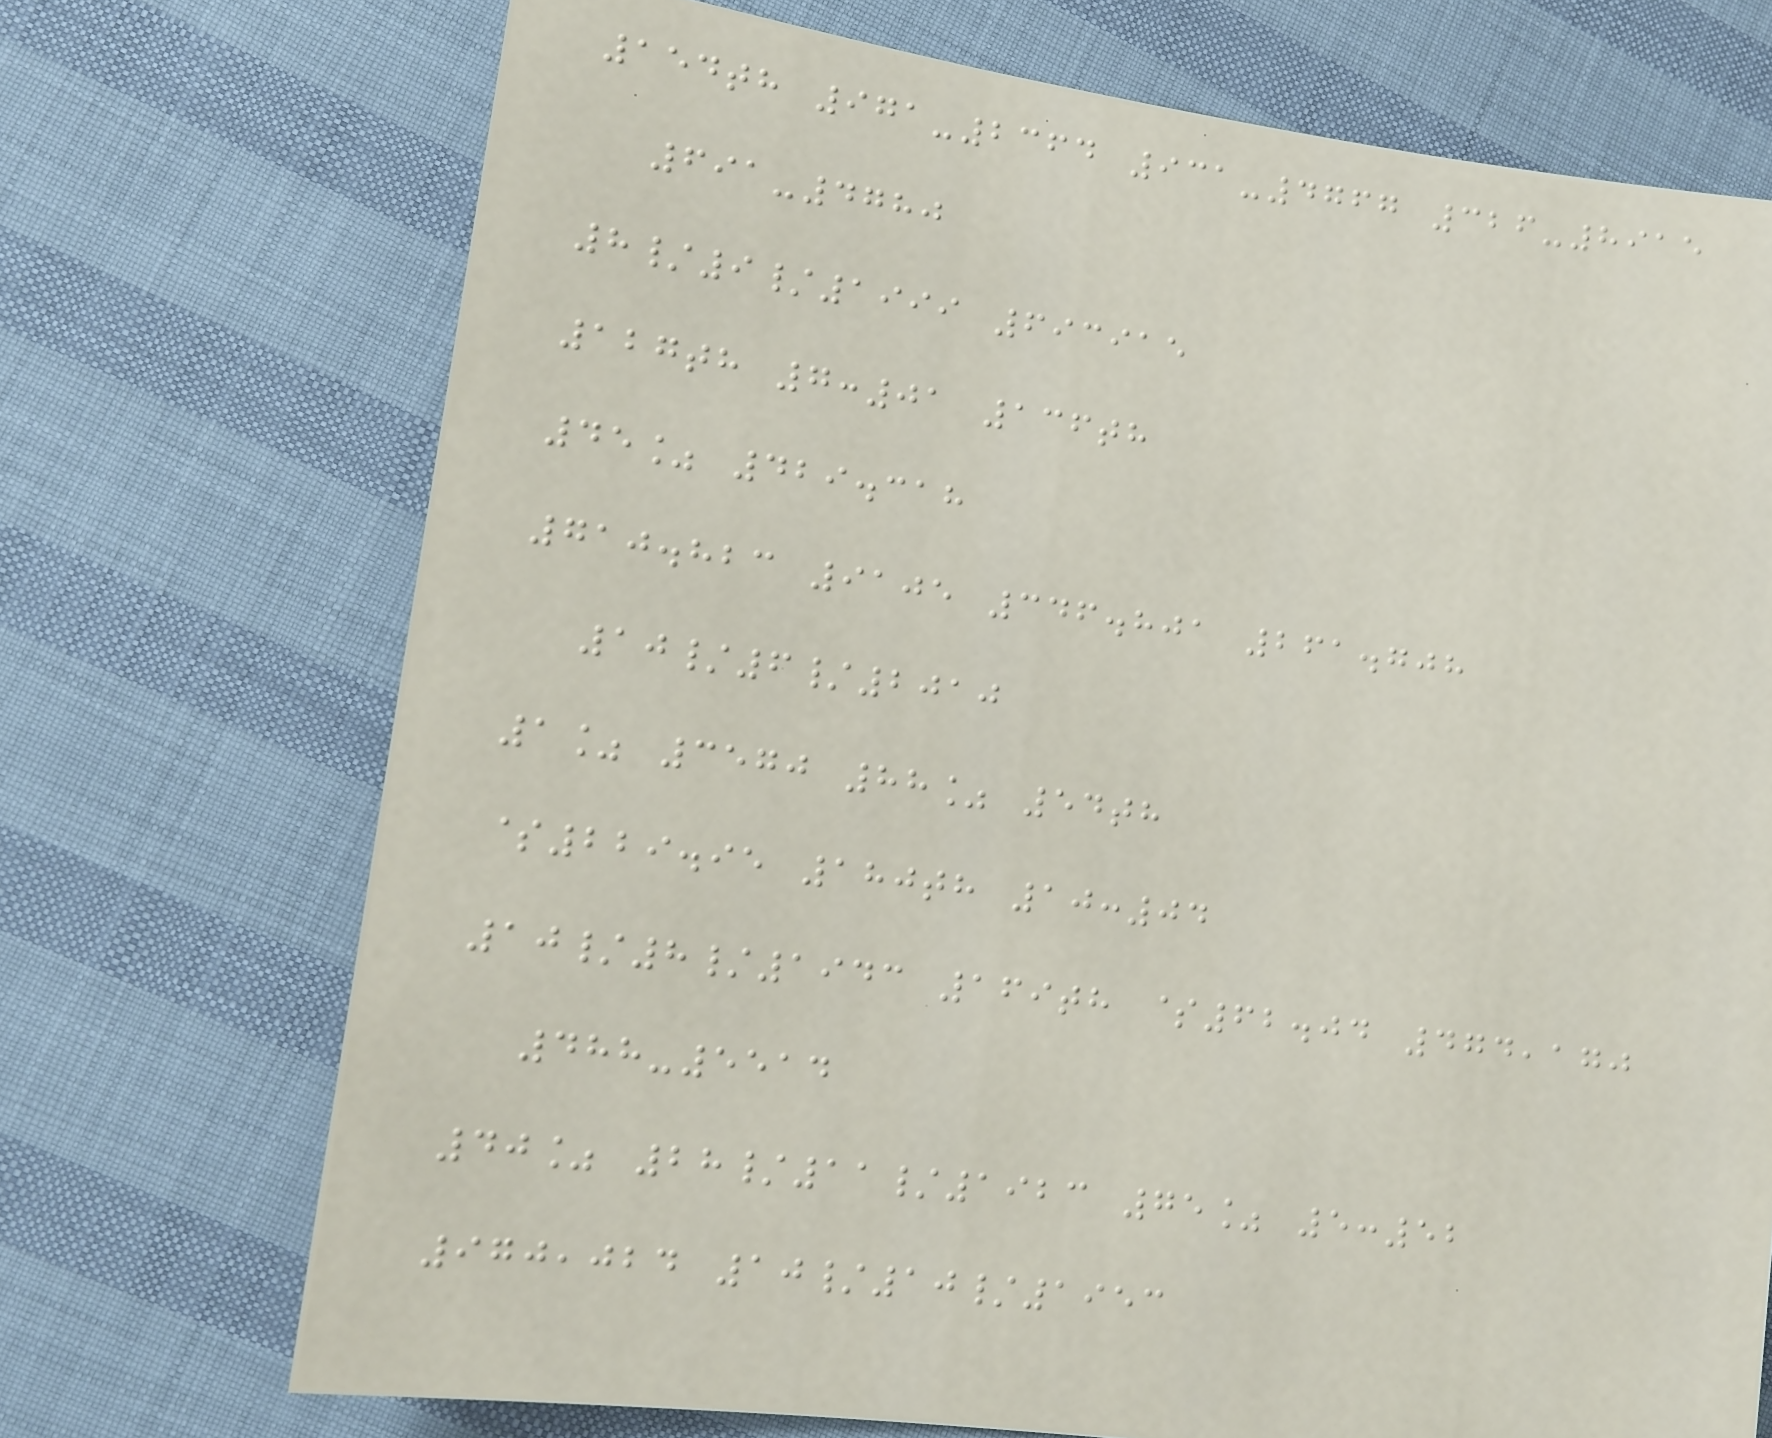154th 971-2364 931-4767 326-8915
691-4780
8/9/1999 693915
127th 7:01 136th
45% 429.318
710.823 9105 346.801 261.708
10/6/2010
1% 3570 88% 54th
$229.95 180th 10:04
10/8/1943 169th $62.04 474,170
488-5514
40% 28/11/1923 75% 5:52
970,024 10/10/1953
